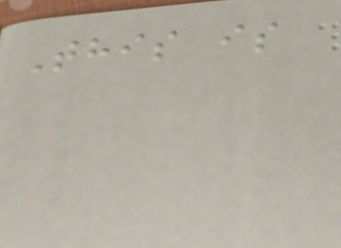This is
